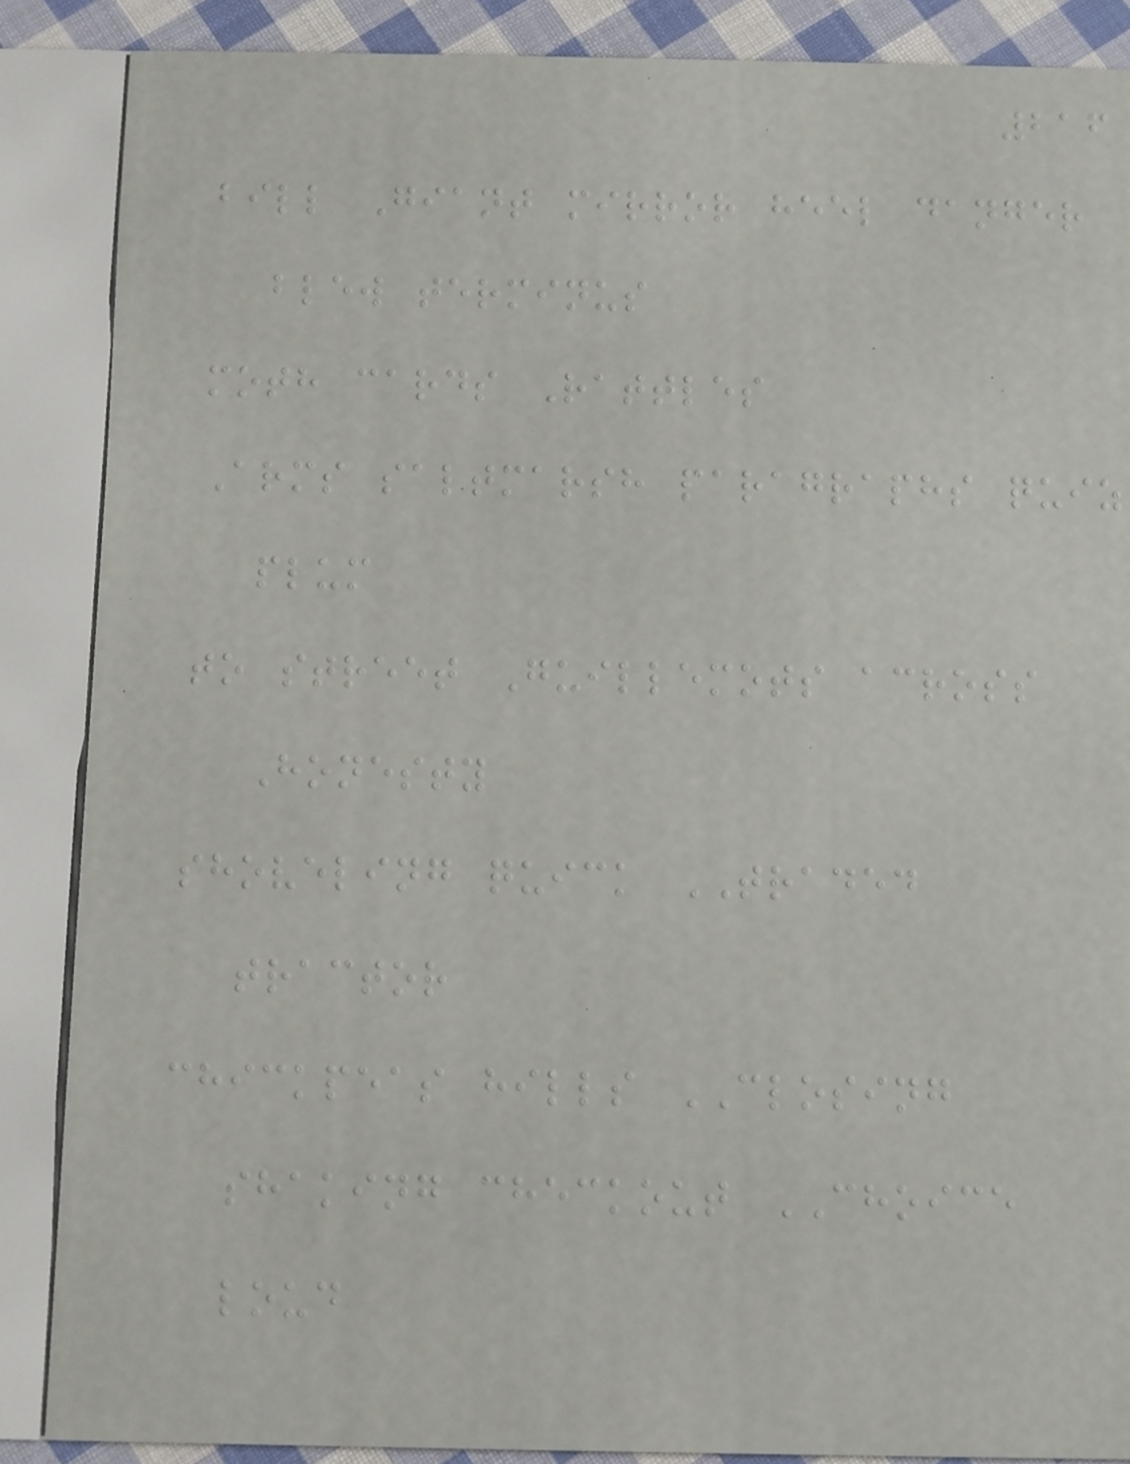216
bill Giant mirror heel danger
blew terminus
moth cards Rattles
Arms saltmarsh paragraphs quiz
plum
to street Guillemots across
Honesty
shoveling quick TRADED
tractor
chickpeas hills CLOSING
shaking checkout CHOICE
loud
